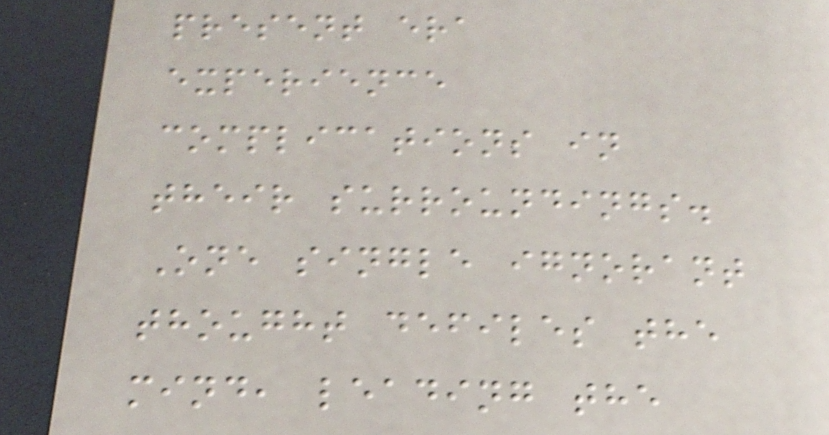present era
experience
complications in
their surroundings.
One single ignorant
thought defiles the
mind, leading the
